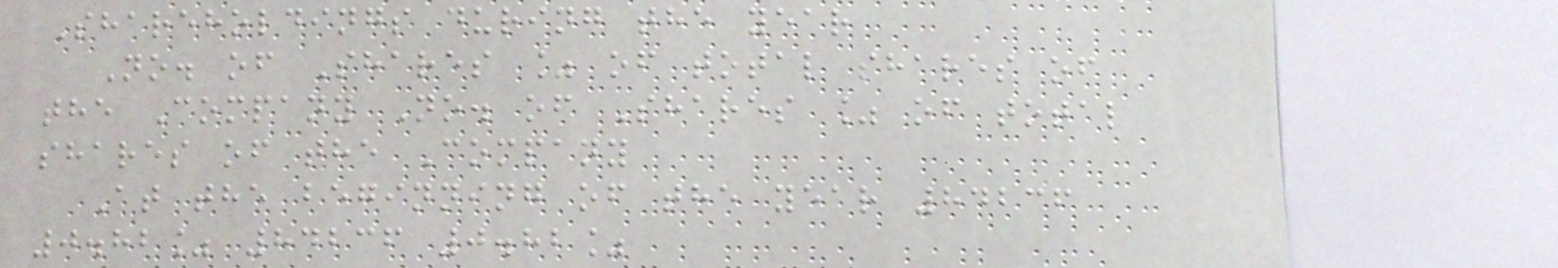Shareholdings during the year
No. of Shares % of total shares of
the Company No. of Shares % of total
shares of the Company
At the beginning of the year 84236
0.82% 84236 0.82%
